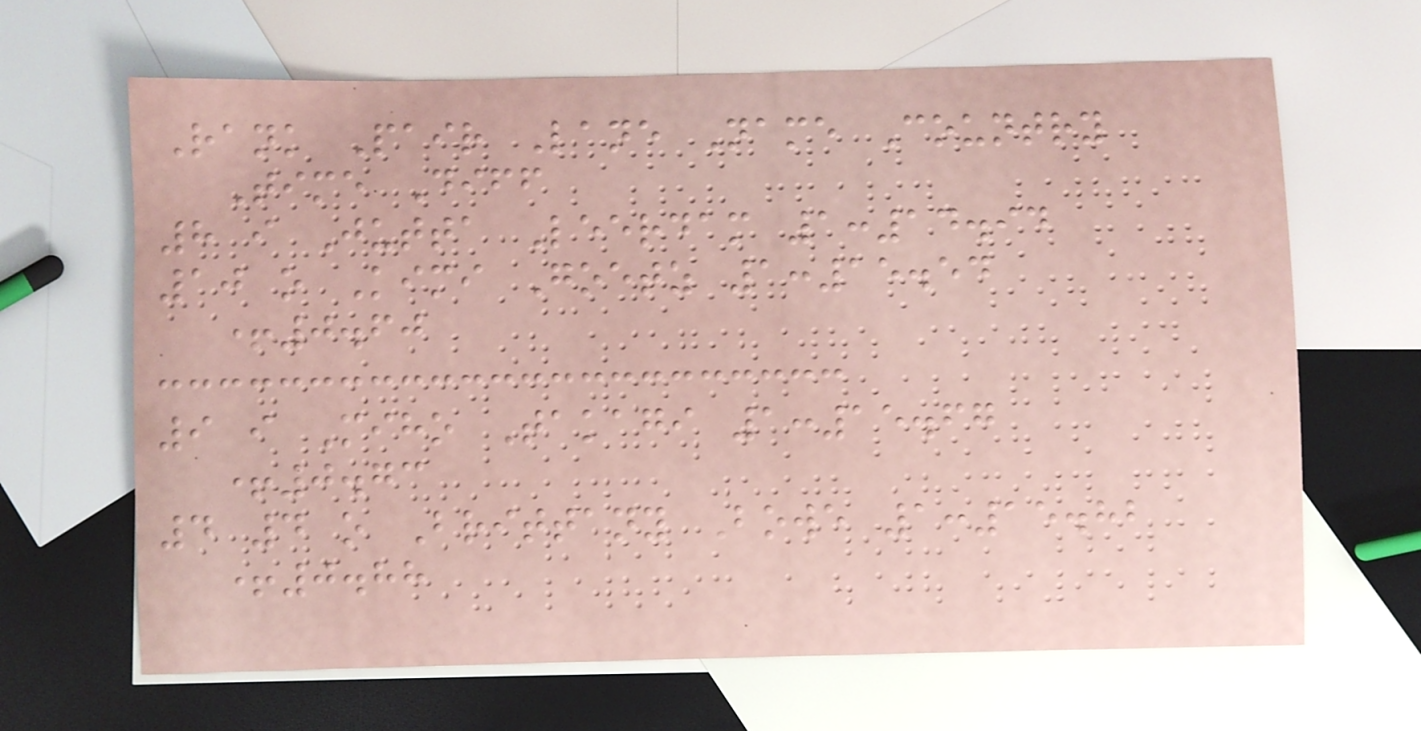Rank Pair Lane Name Country
Time Diff
8 i Jutta Leerdam 1:14.94
10 o Kimi Goetz 1:15.54
+0.60
9 i Miho Takagi 1:15.67
+0.73
4 4 o Brittany Bowe 1:15.82
+0.88
